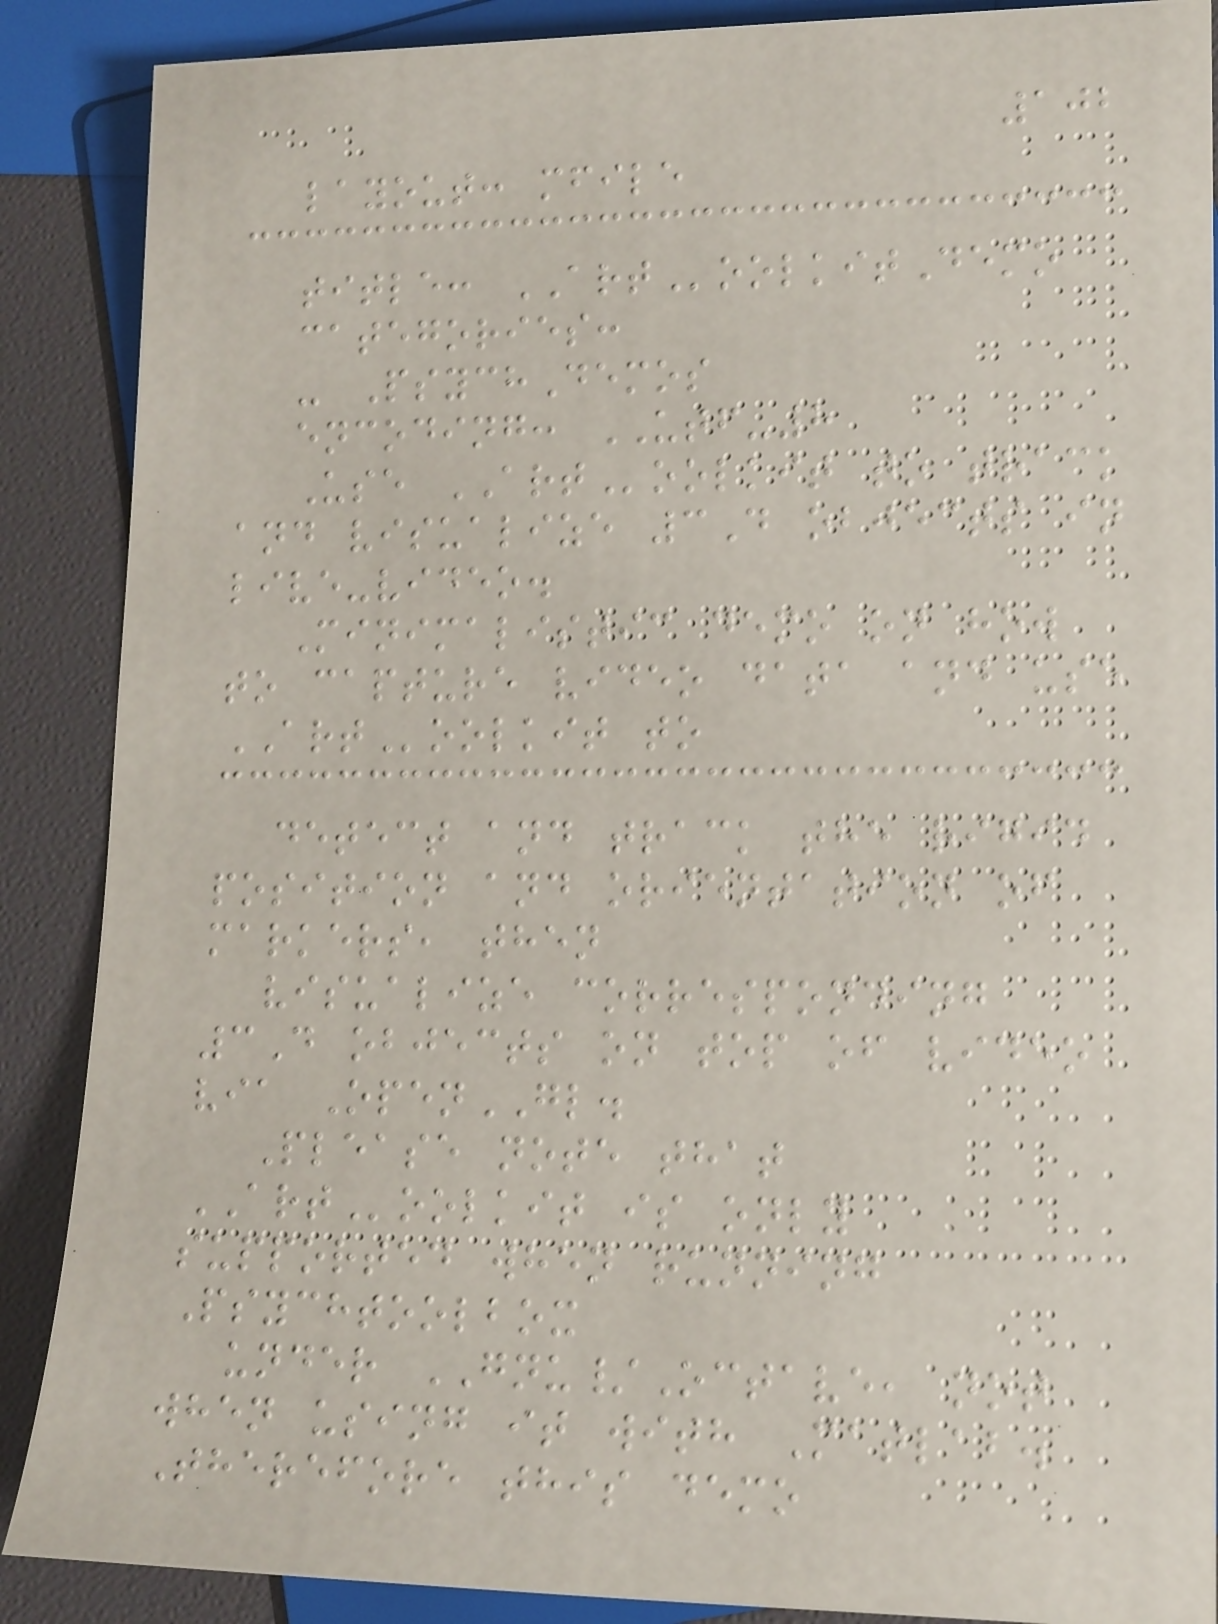102
layout: mfile
title: ARToolkitDemo
categories:
- PsychDemos
encoding: UTF-8
Use ARToolkit to track
and visualize 3D objects in
live-video.
Minimalistic demo on how
to capture video data and use
ARToolkit to
detect and track the rigid
position and orientation of
markers, then
visualize corresponding
3D objects on top of video
via OpenGL.
Please note that
ARToolkit is only
supported when running
Psychtoolbox
under GNU/Octave, not
when using it with Matlab.
Therefore this demo
